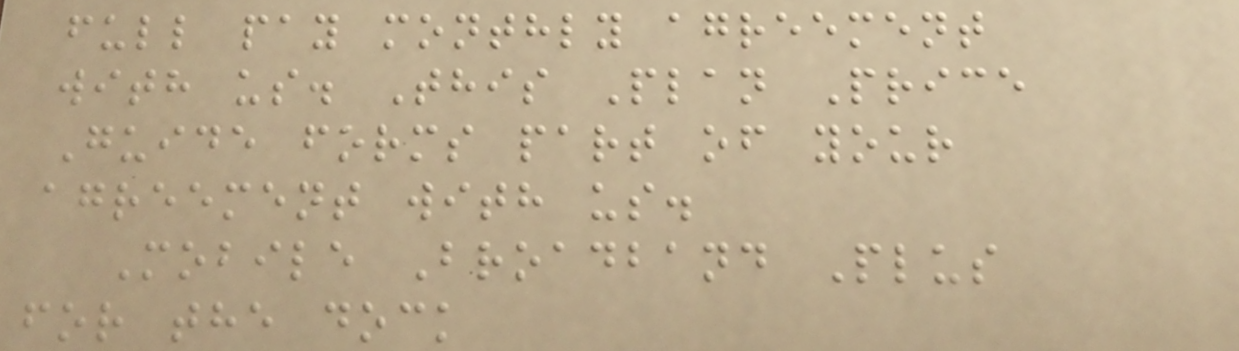full pay monthly agreement
with us. This Plan Price
Guide forms part of your
agreement with us.
Mobile Broadband Plus
for the dock
